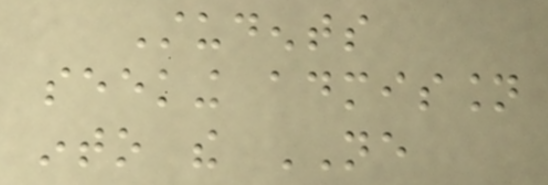Students
seeking admission
into the NE
